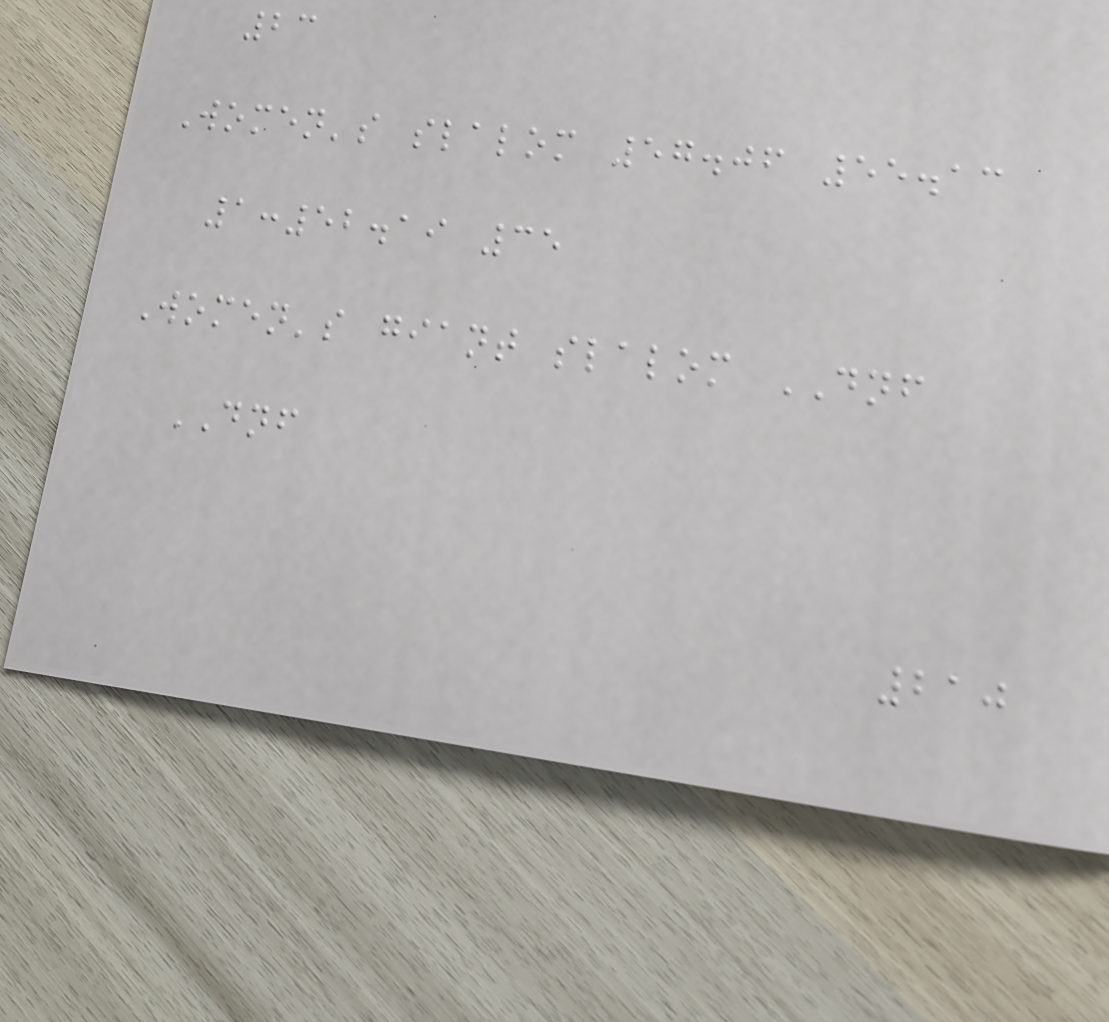23
Women's slalom 57.06 55.13
1:52.19 35
Women's giant slalom DNF
DNF
210
